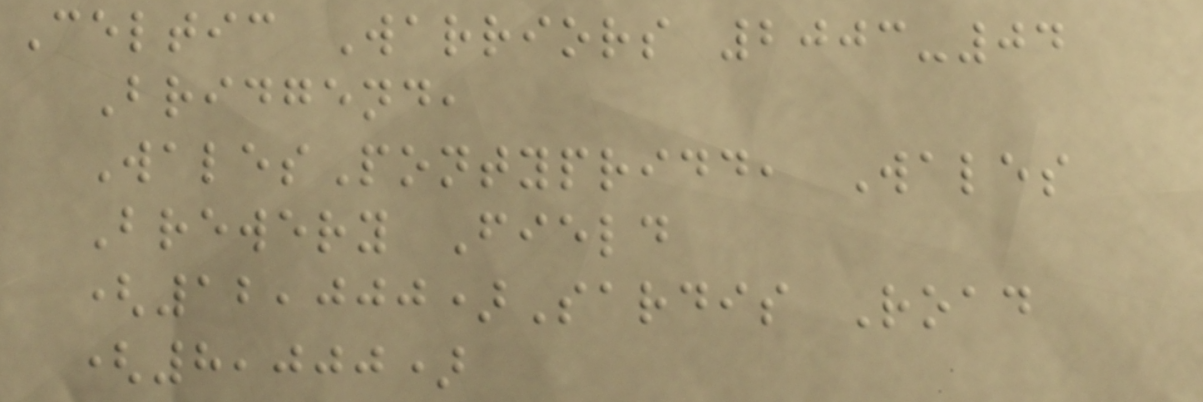Celtic Warriors 2003-04
Bridgend,
WalesPontypridd, Wales
Brewery Field
(12,000)Sardis Road
(8,000)
